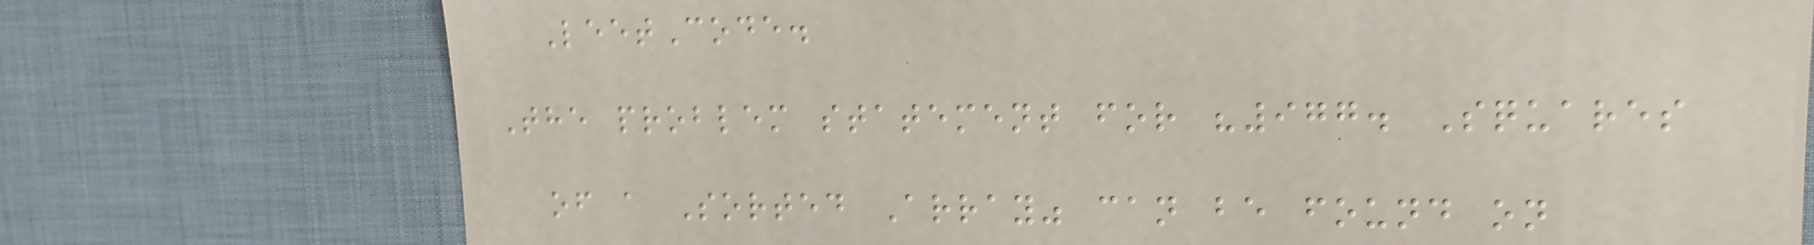LeetCode.
The problem statement for "977. Squares
of a Sorted Array" can be found on
